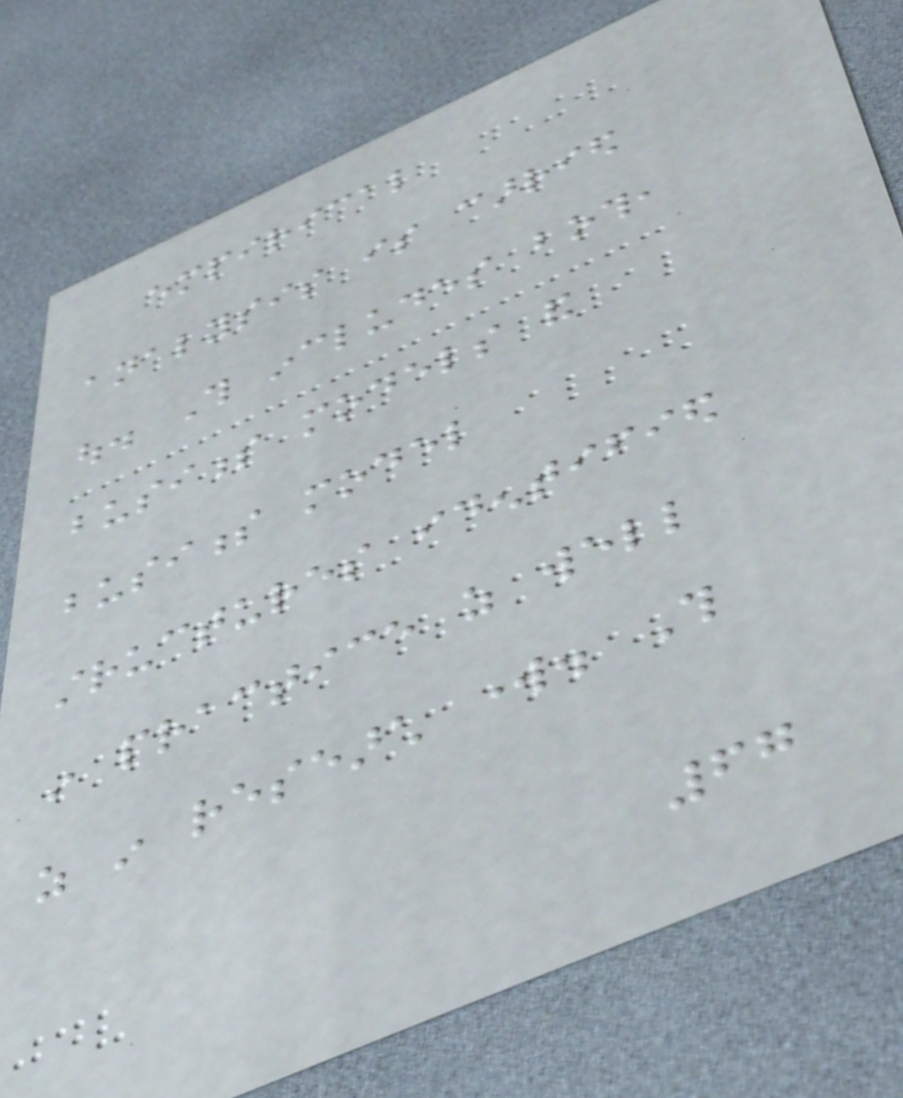empirical
analysis is carried
out. This includes both,
business models and
business model
structures identified
in practice as well
as in research work. This
67
